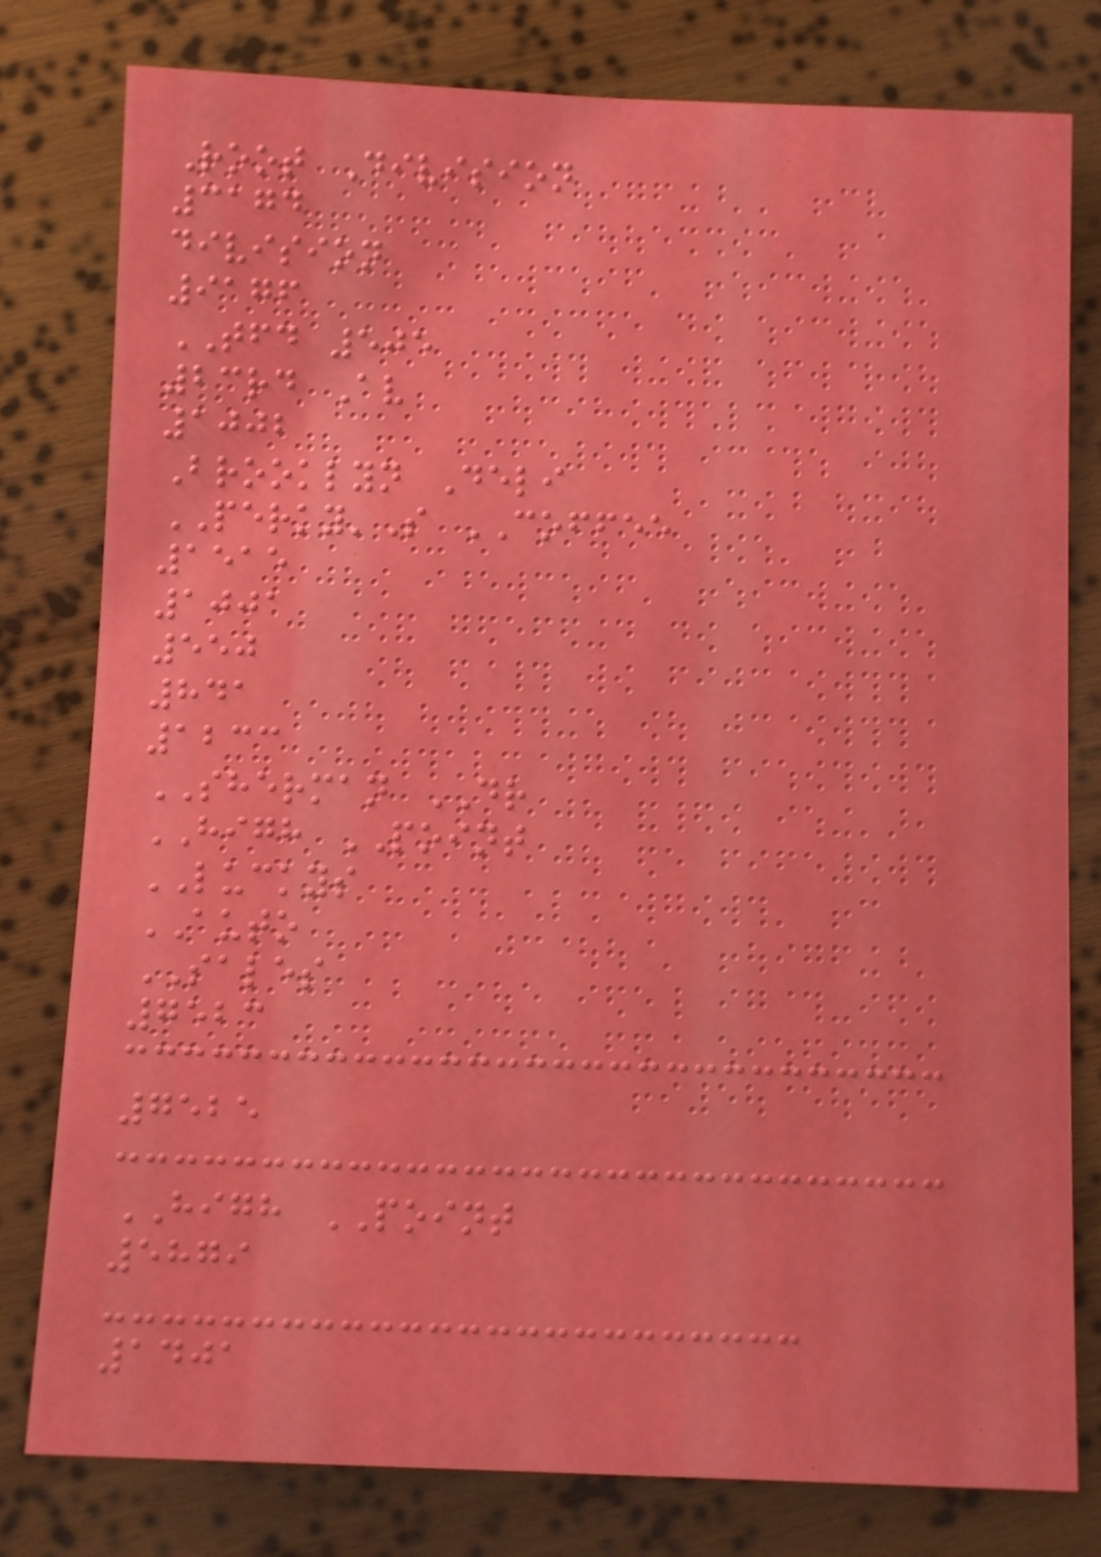Root Division
3174
division
9176
TFD 505
23rd Av
1002
Brooklyn Deli
PERKY'S COFFEE
1515
1001
550
841
1233
SHERMAN DR
HIGH POINT
LUCKYS
AUTO
SALES
7523
7525
HIGH POINT
5879
1401
